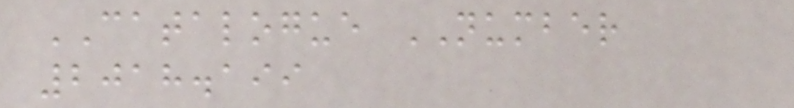CATALOGUE NUMBER
2018.199
